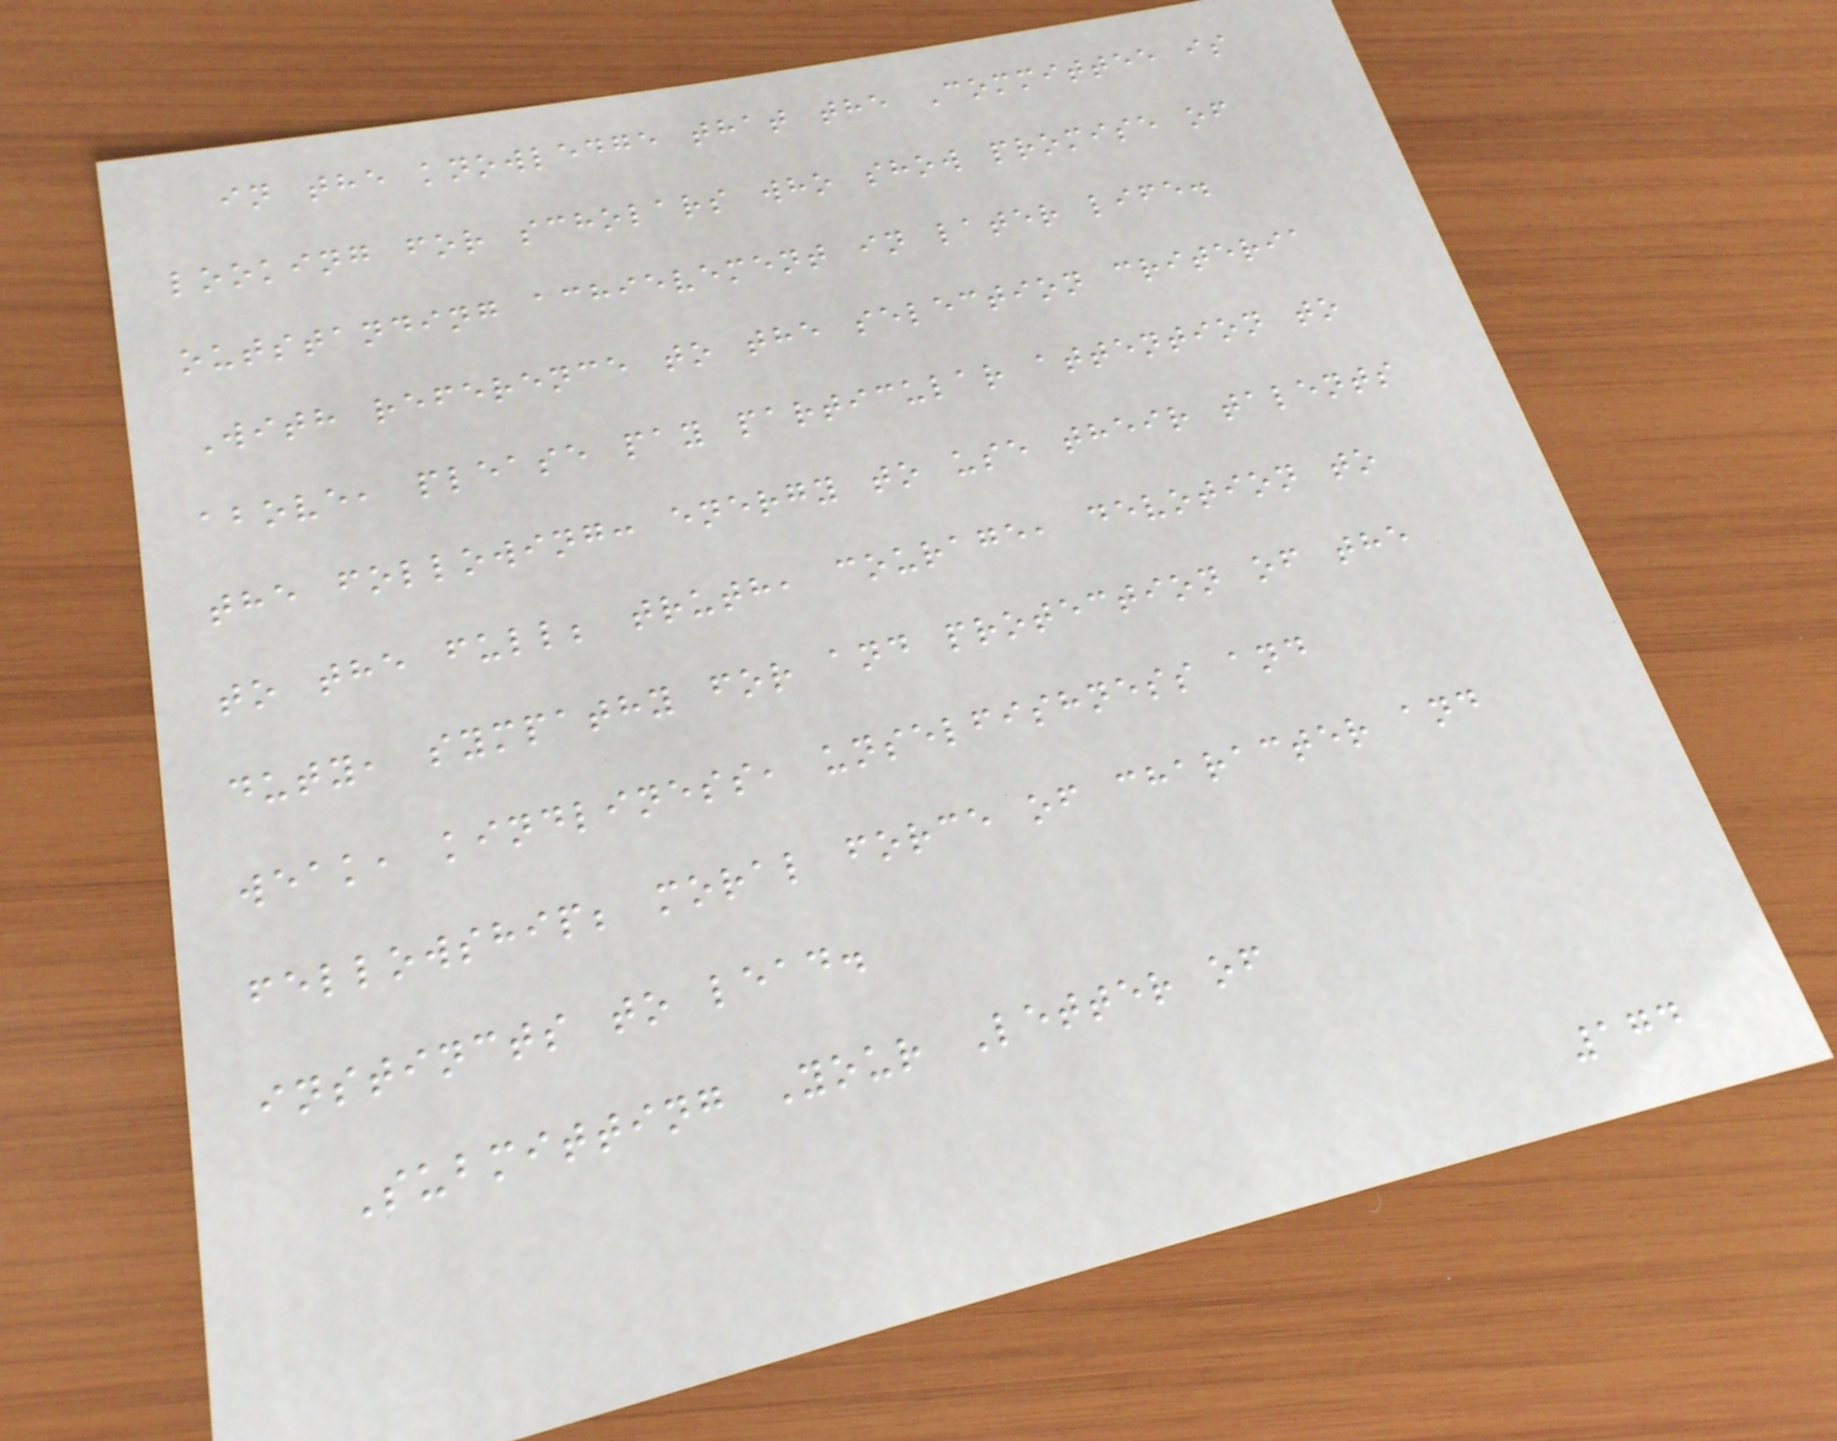in the knowledge that the Committee is
looking for scholars who show promise of
outstanding achievement in later life.
With reference to the selection criteria
above, please pay particular attention to
the following: energy to use their talents
to the full; truth, courage, devotion to
duty, sympathy for and protection of the
weak, kindliness, unselfishness and
fellowship; moral force of character and
instincts to lead.
Submitting Your Letter of
174
